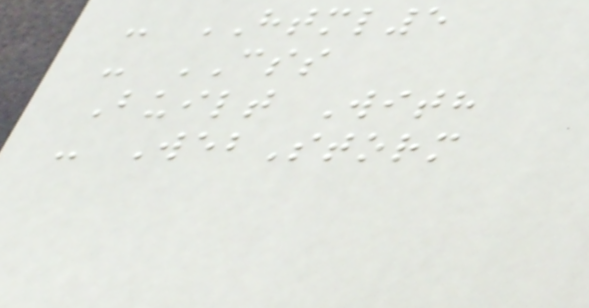- HTML5
- CSS
Built With
- WebStorm
